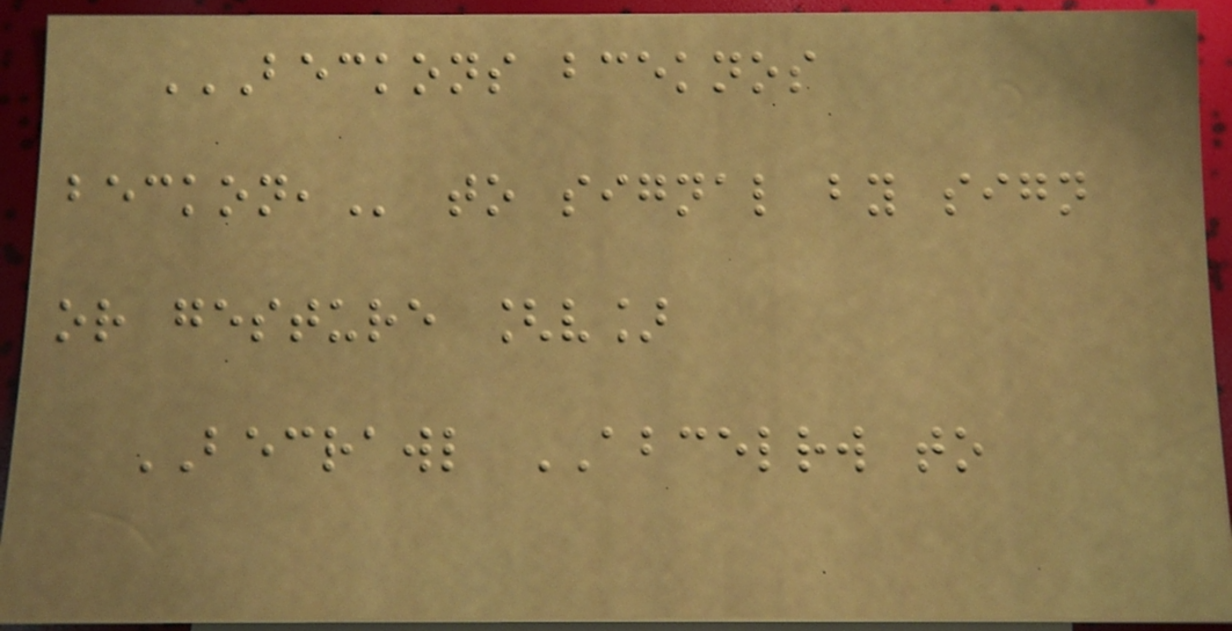BECKONS BCEKNOS
BECKON, to signal by sign
or gesture [v]
BECRAWL ABCELRW to
